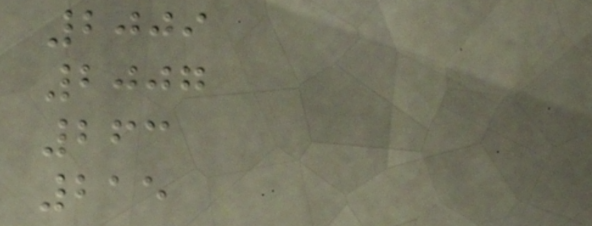2009
2007
263
215
